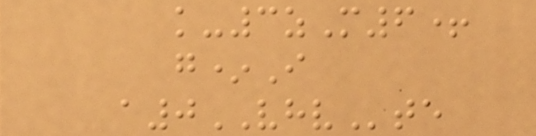k-3zM6+
g*I
a0VHVte
